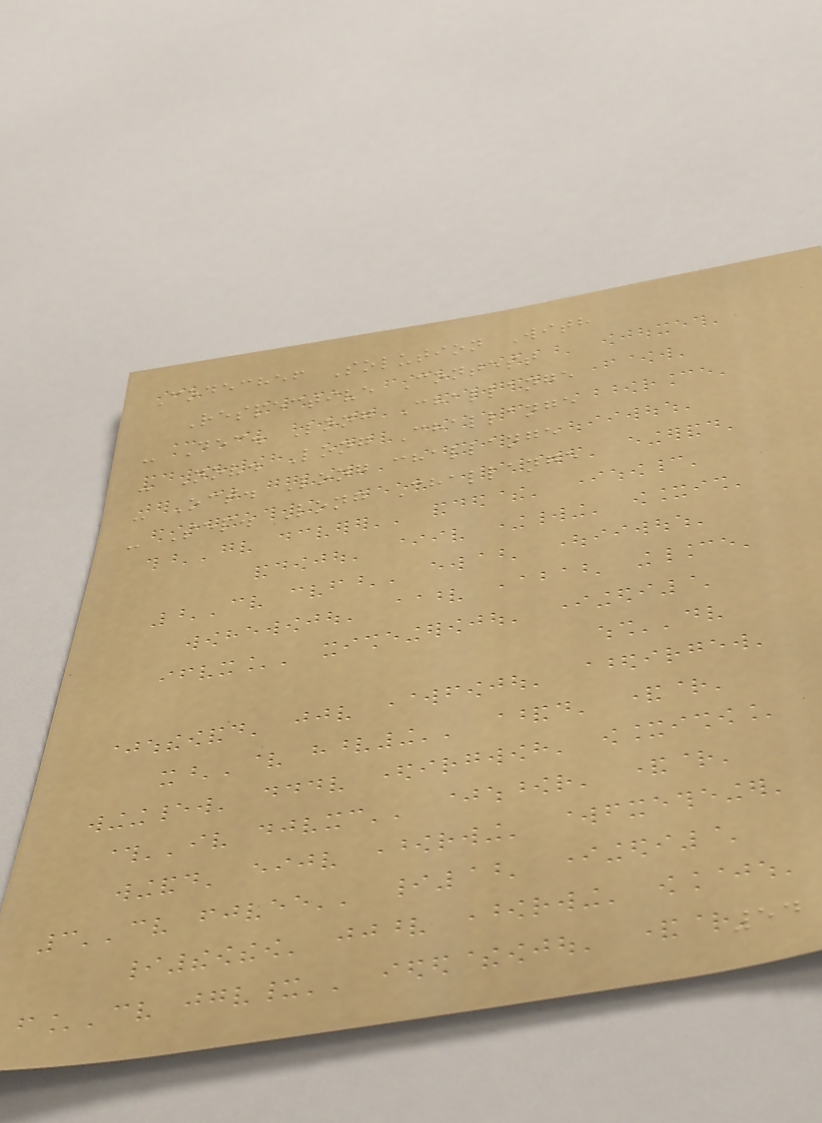Codechef Solution With
Respective Contest
- Dec. Long Challange
- Nov. Long Challange
- Oct. Long challange
- Sep. Long Challange
54
